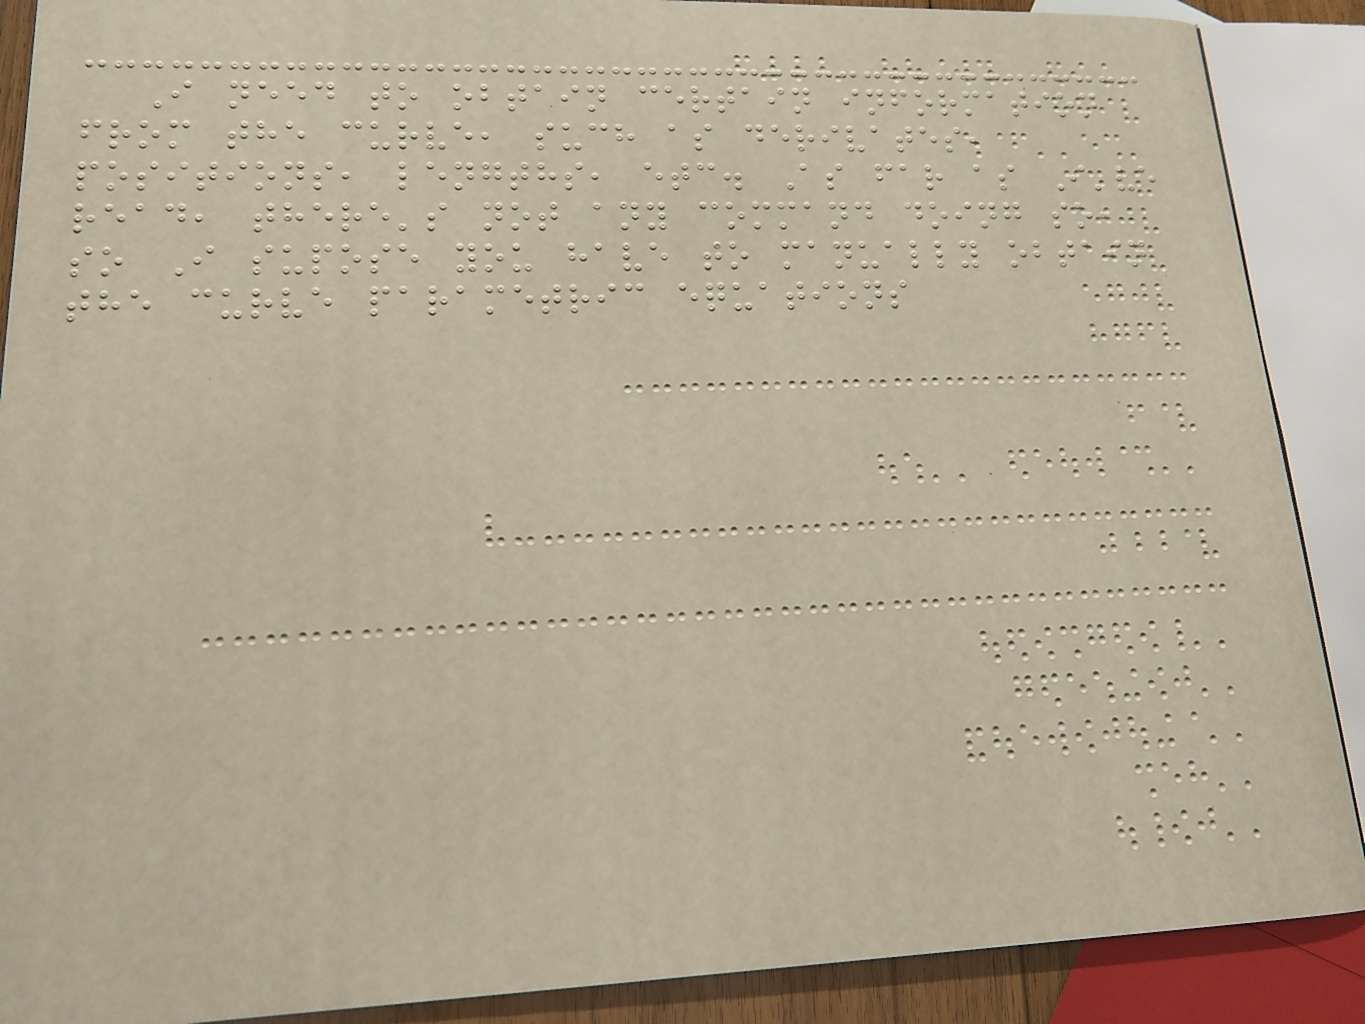I need to obtain certain information
from the curve, such as derivates,
positions, lengths, etc. As far as I've
read, there's not any command doing so,
so I supose you have to manually obtain
the curve parametric equations
